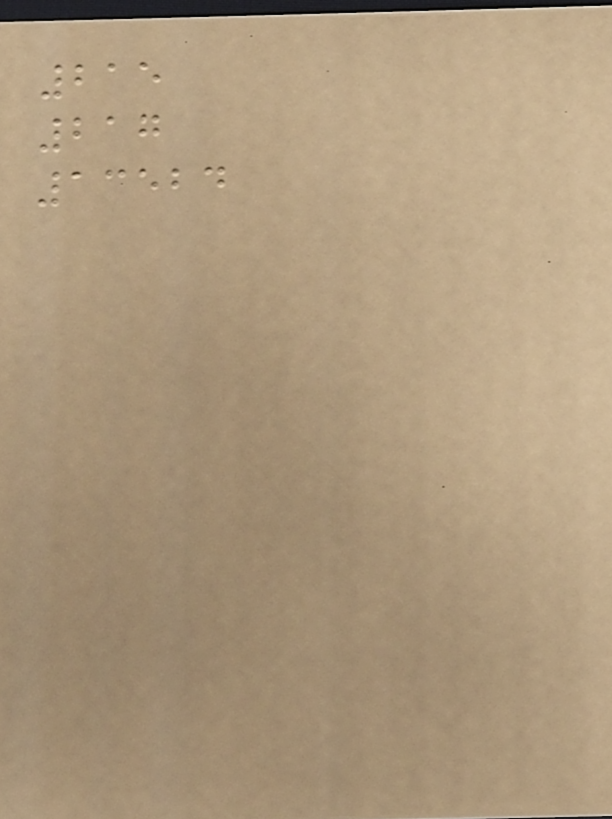215
217
13524
